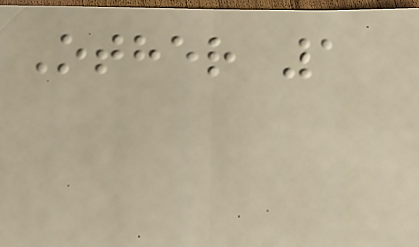Other 1
